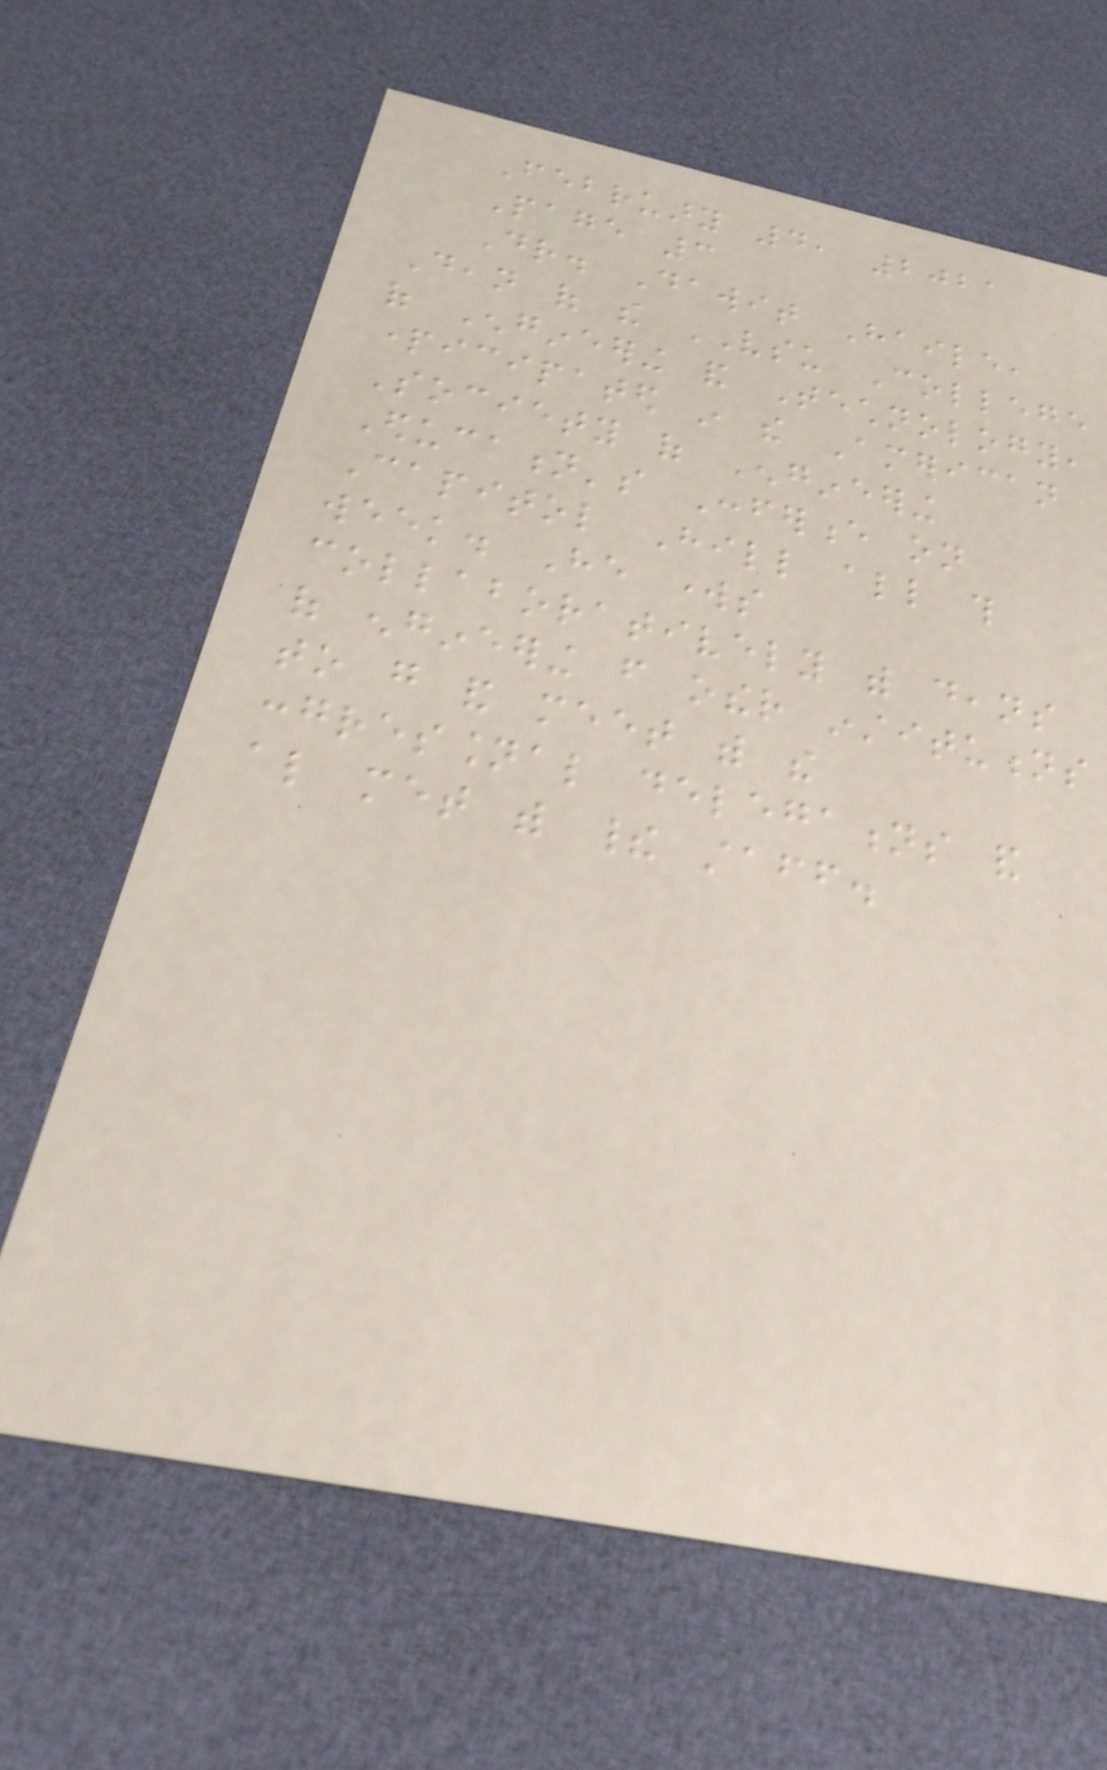February 4, 2021
Page 3
Dr. Dawit Haile,
Dean of the VSU College
of Engineering and Technology,
participated in the American
Society of Engineering
Education's Conference on
Capitol Hill all this
week. He works
collaboratively with deans
of engineering from other institutions
to go and meet with the
congressional delegations and
also met with their staff.
